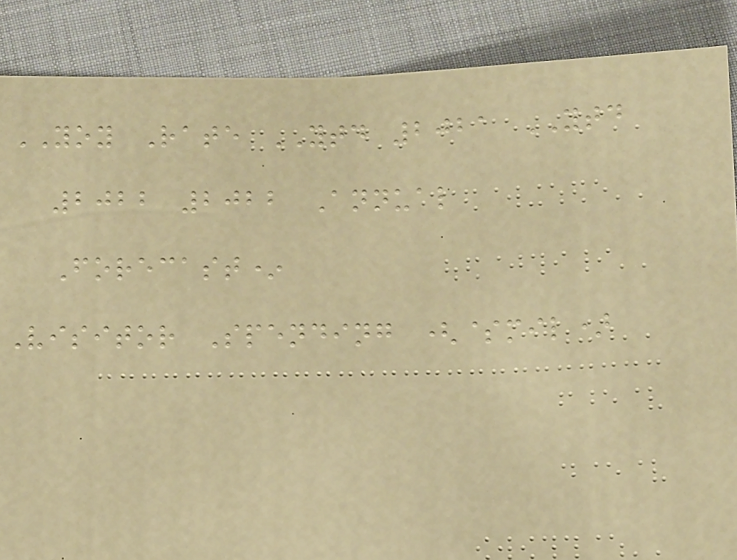YOY Rate YTD 2021 YTD
2022 2022 Annual
Forecast*
Visitor Spending ($mil)
